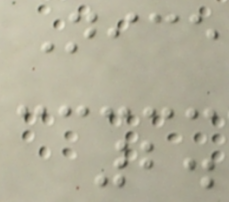Nice
2.
